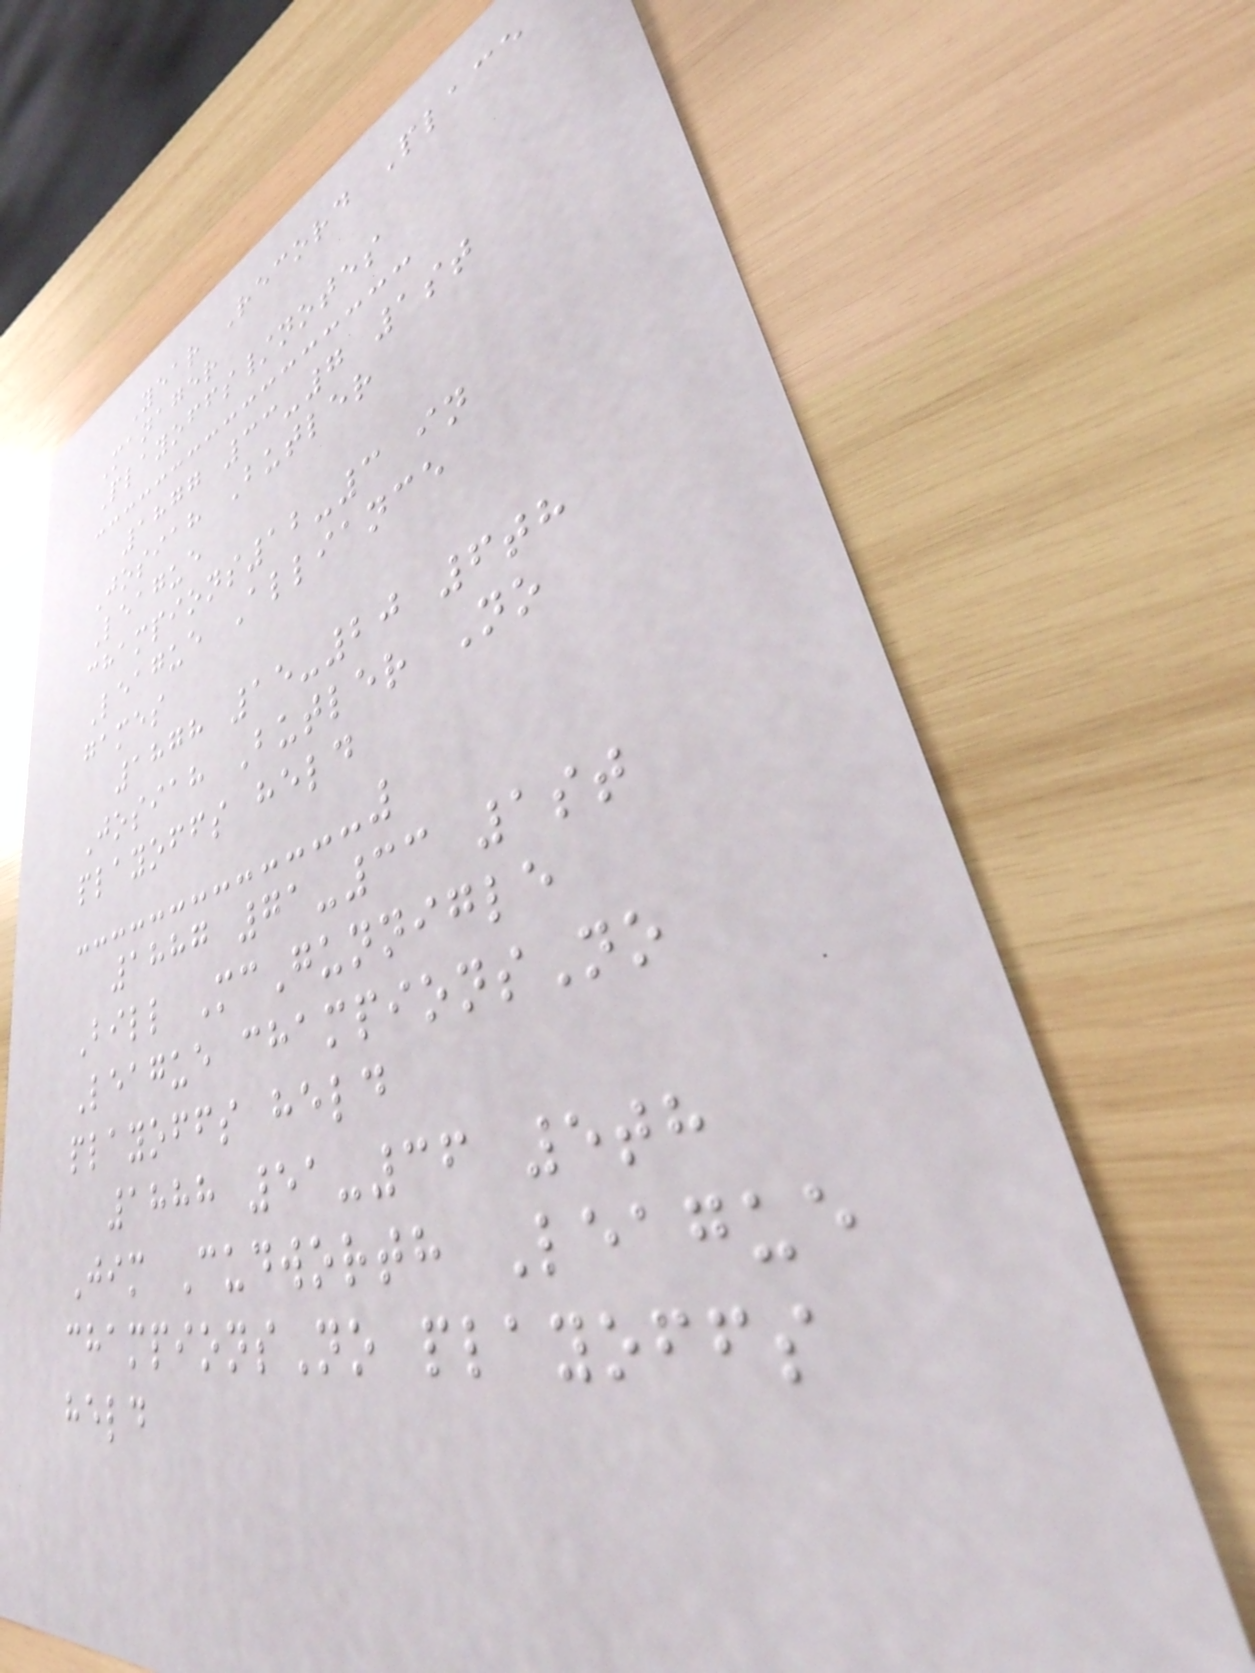Year Record Place
Manager
Playoffs/notes
1877 33-7 1st
Josiah Butler
League
champions12-3 in
League Alliance
games
1878 15-20 6th
Josiah Butler No
playoffs held
1887 71-33 1st
Bill McGunnigle
League championsNo
playoffs held
1888 51-36 5th
Jim Cudworth League
championsNo playoffs
held
